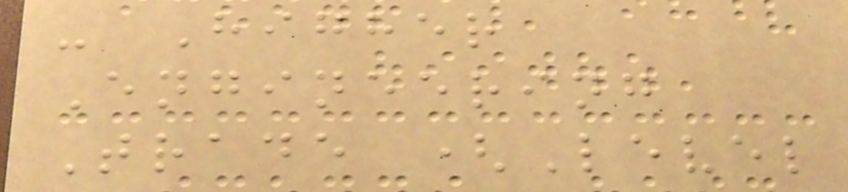- Higher
Engineering
Trade (Level
